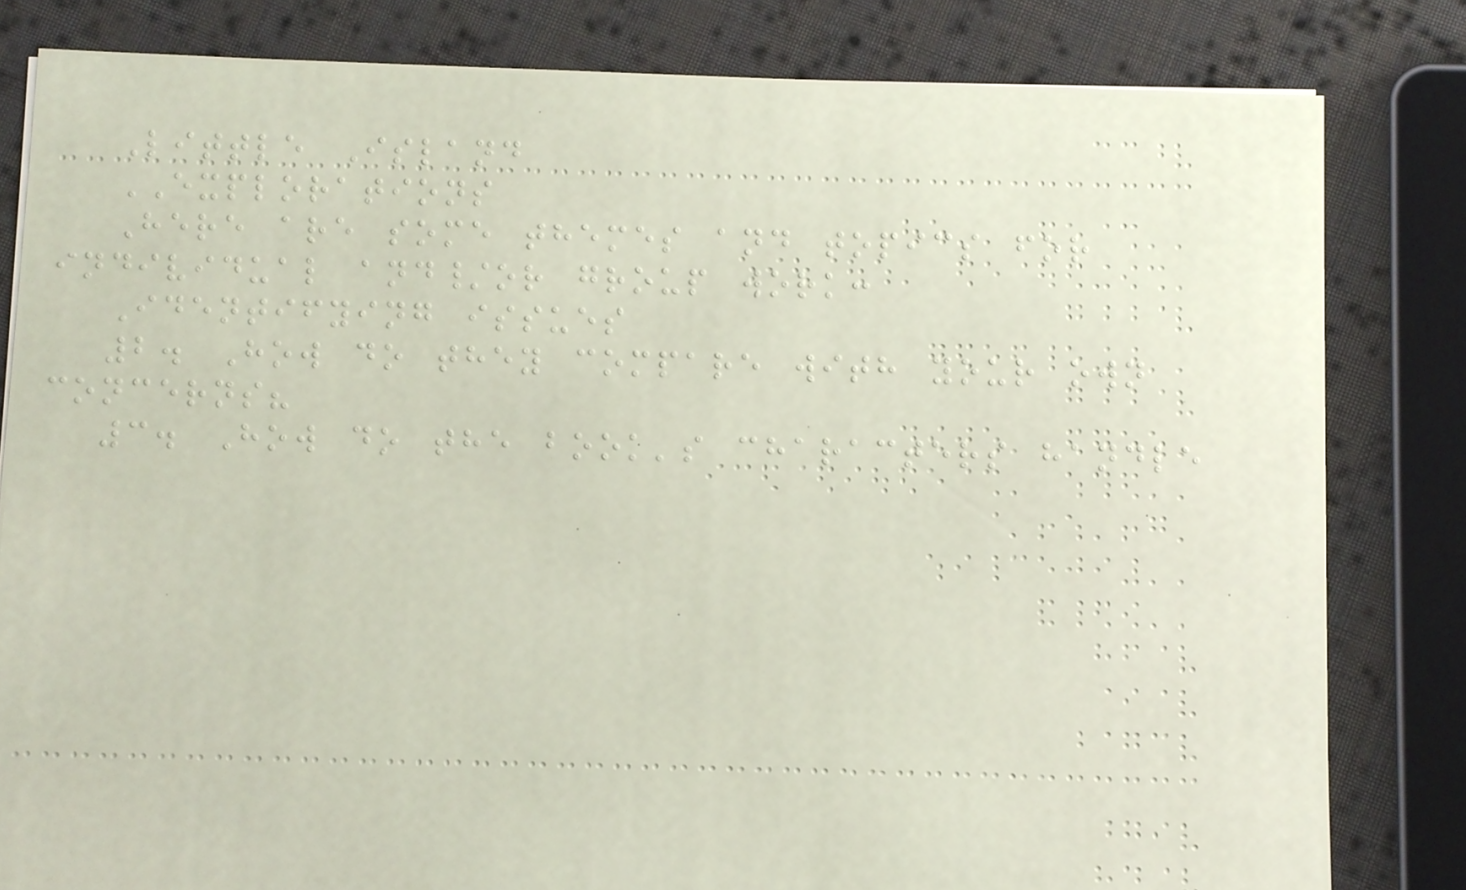Little Island
EXPLORATIONS
Here are some themes and topics for
individual and/or group work:
Identifying issues
2. How do they compare with your own
concerns?
3. How do the book's characters handle
